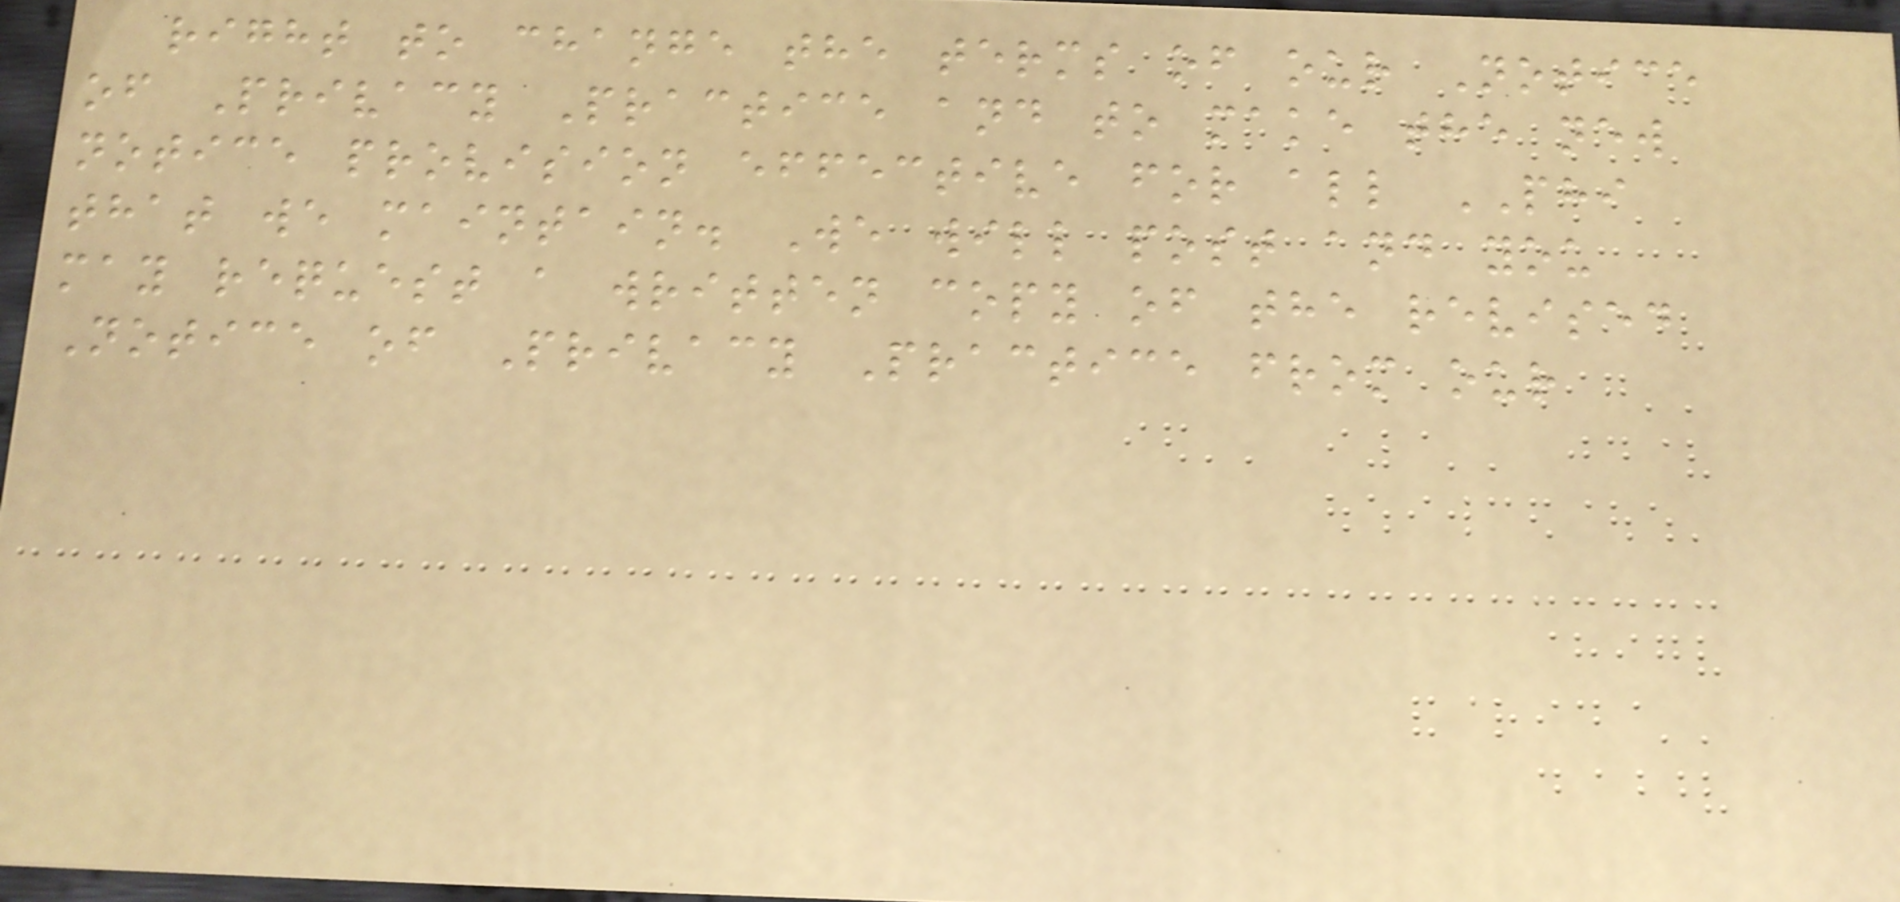right to change the terms of our Notice
of Privacy Practice and to make the new
notice provision effective for all PHI
that we maintain. We will post and you
may request a written copy of the revised
Notice of Privacy Practice from our
